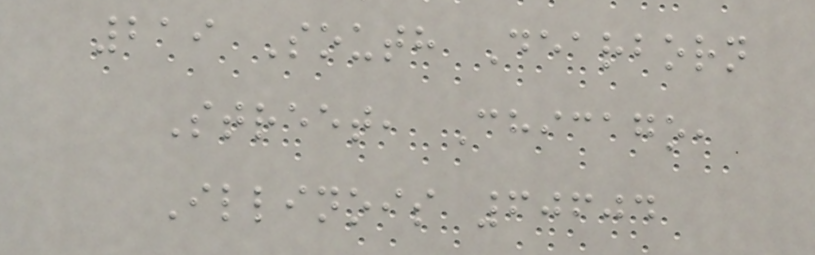219 South Dearborn
Street, Chicago,
Illinois 60604
